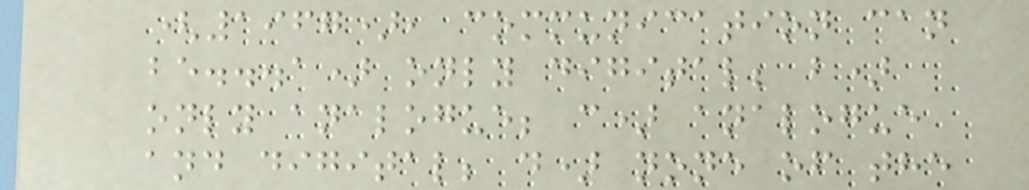(1967), communication can
be...a) only digital; b)
only analogue; c) analogue
and digital; d) none of the
